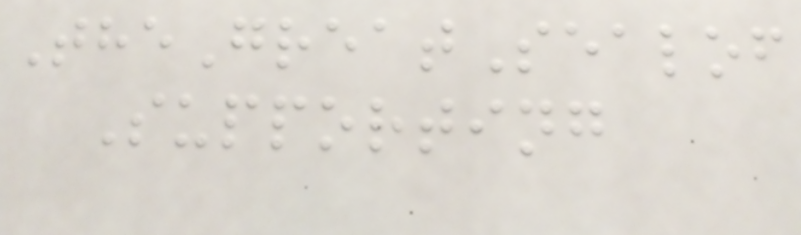TheGreatSealof
Supporting
